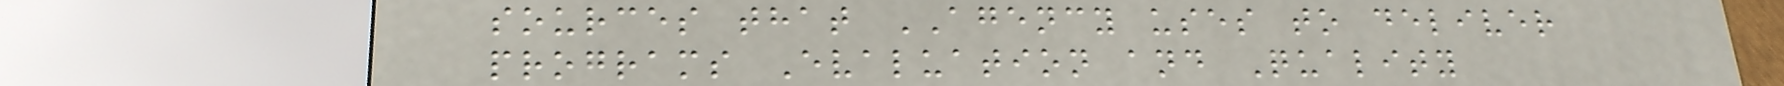sources that AGENCY uses to deliver
programs Evaluation and Quality
